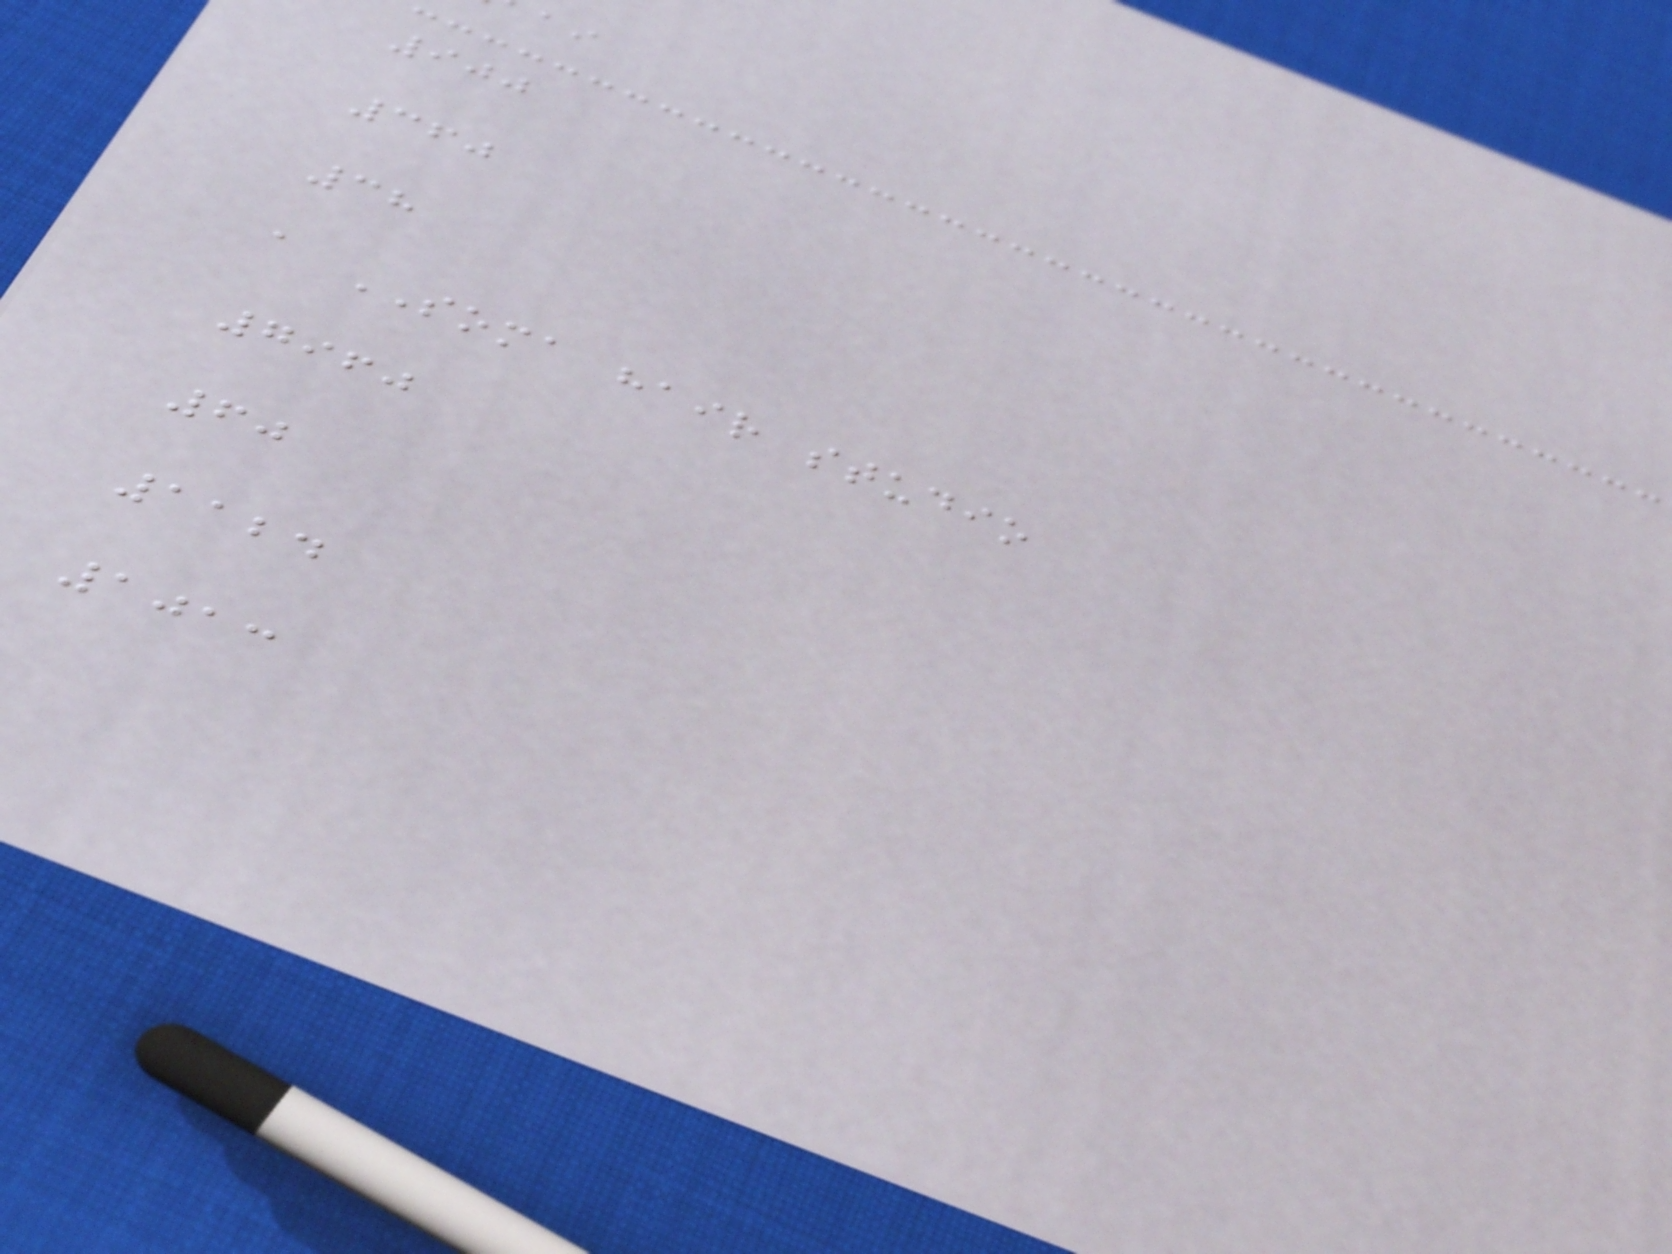900
360
38
a SOMA hair studio
7960
60
1124
1013
